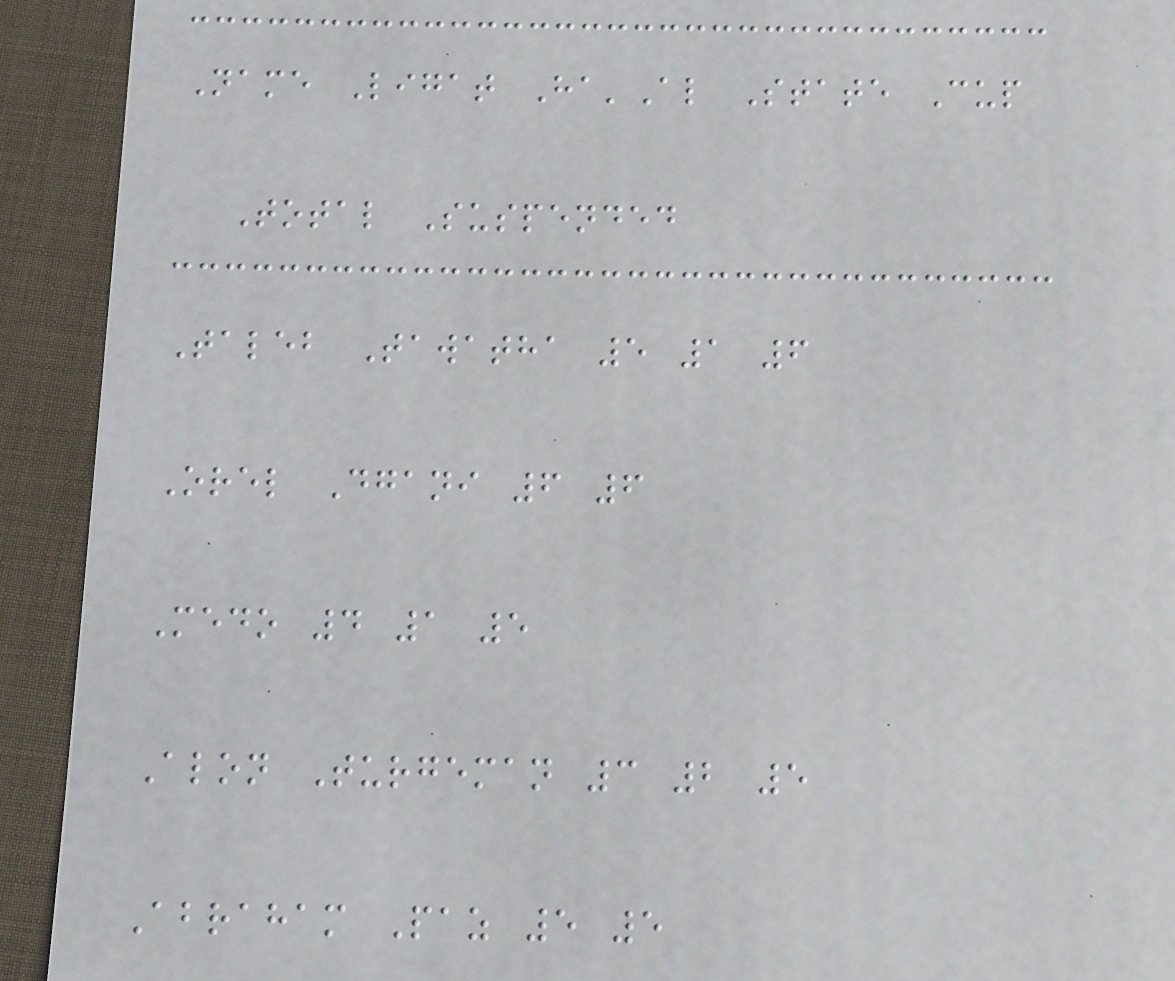Name Ligat Ha'Al State Cup
Total Suspended
Taleb Tawatha 5 1 6
Orel Dgani 6 6
Medo 4 1 5
Alon Turgeman 3 2 5
Abraham Paz 5 5
